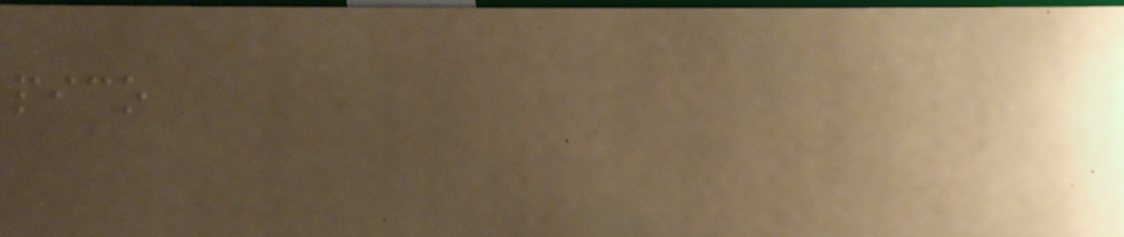pico
